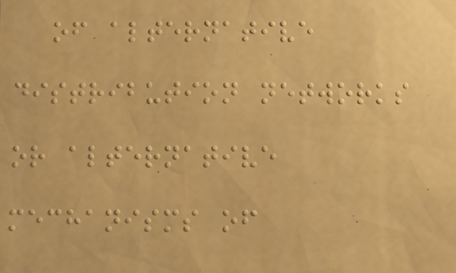of alternative
distribution networks
or alternative
mechanisms of
